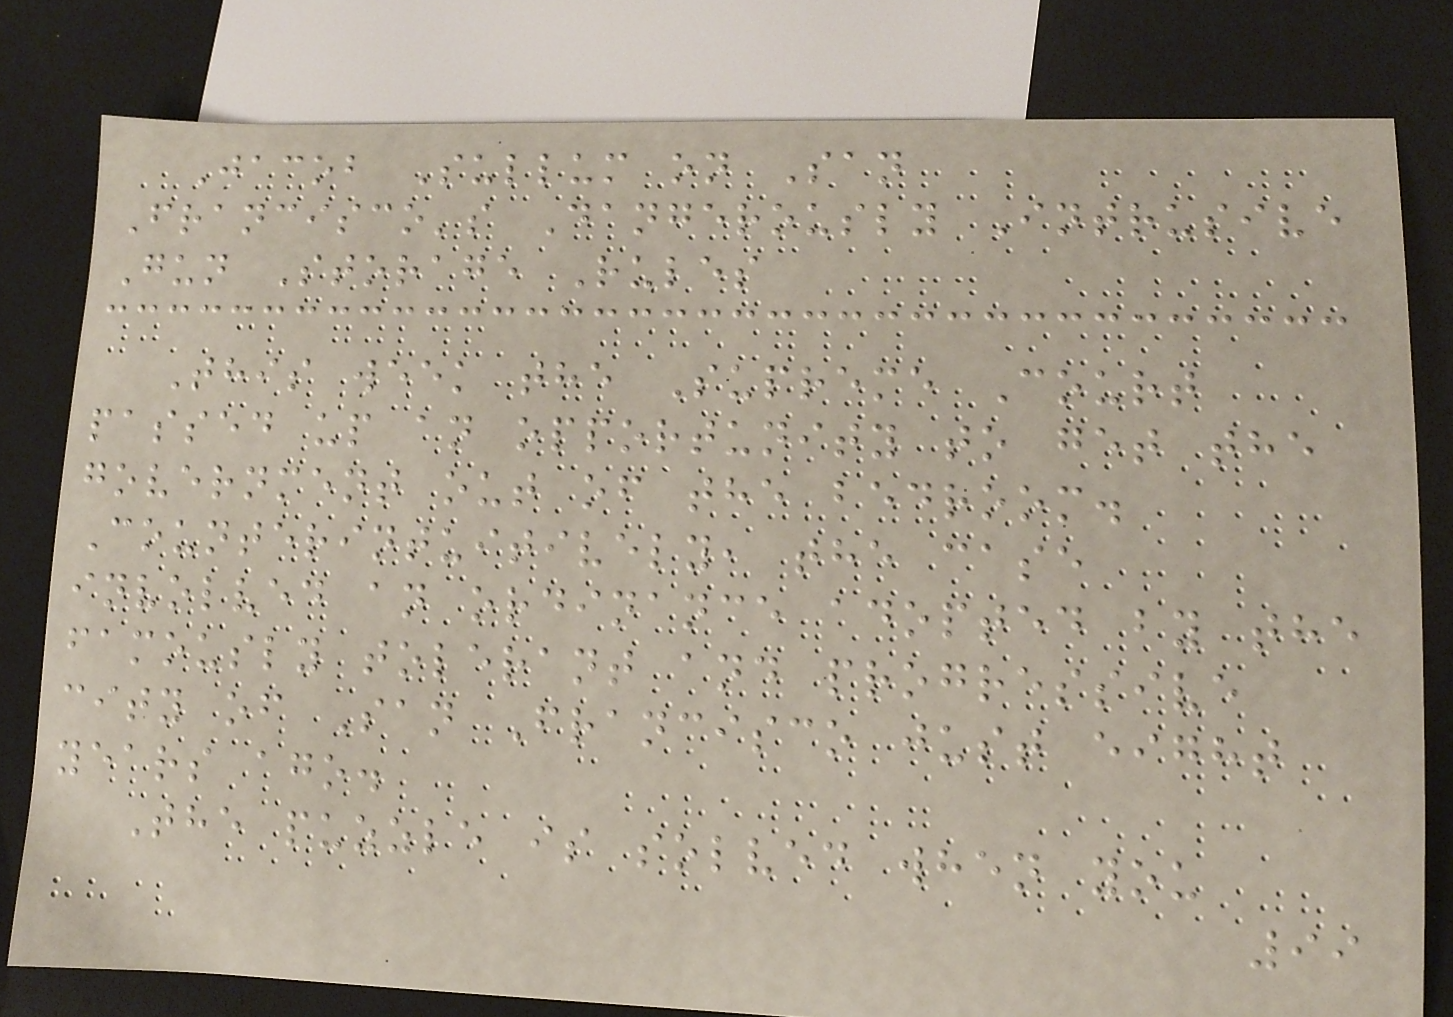Jacob Sullum on San
Francisco's Dangerously Intrusive
Gun Storage Rules
This week the Supreme Court
passed up an opportunity to get the
government out of the bedroom.
Counterintuitively, the case
involved an ordinance adopted by the
famously tolerant and progressive
city of San Francisco just eight
years ago.
The puzzle is solved when you
99
